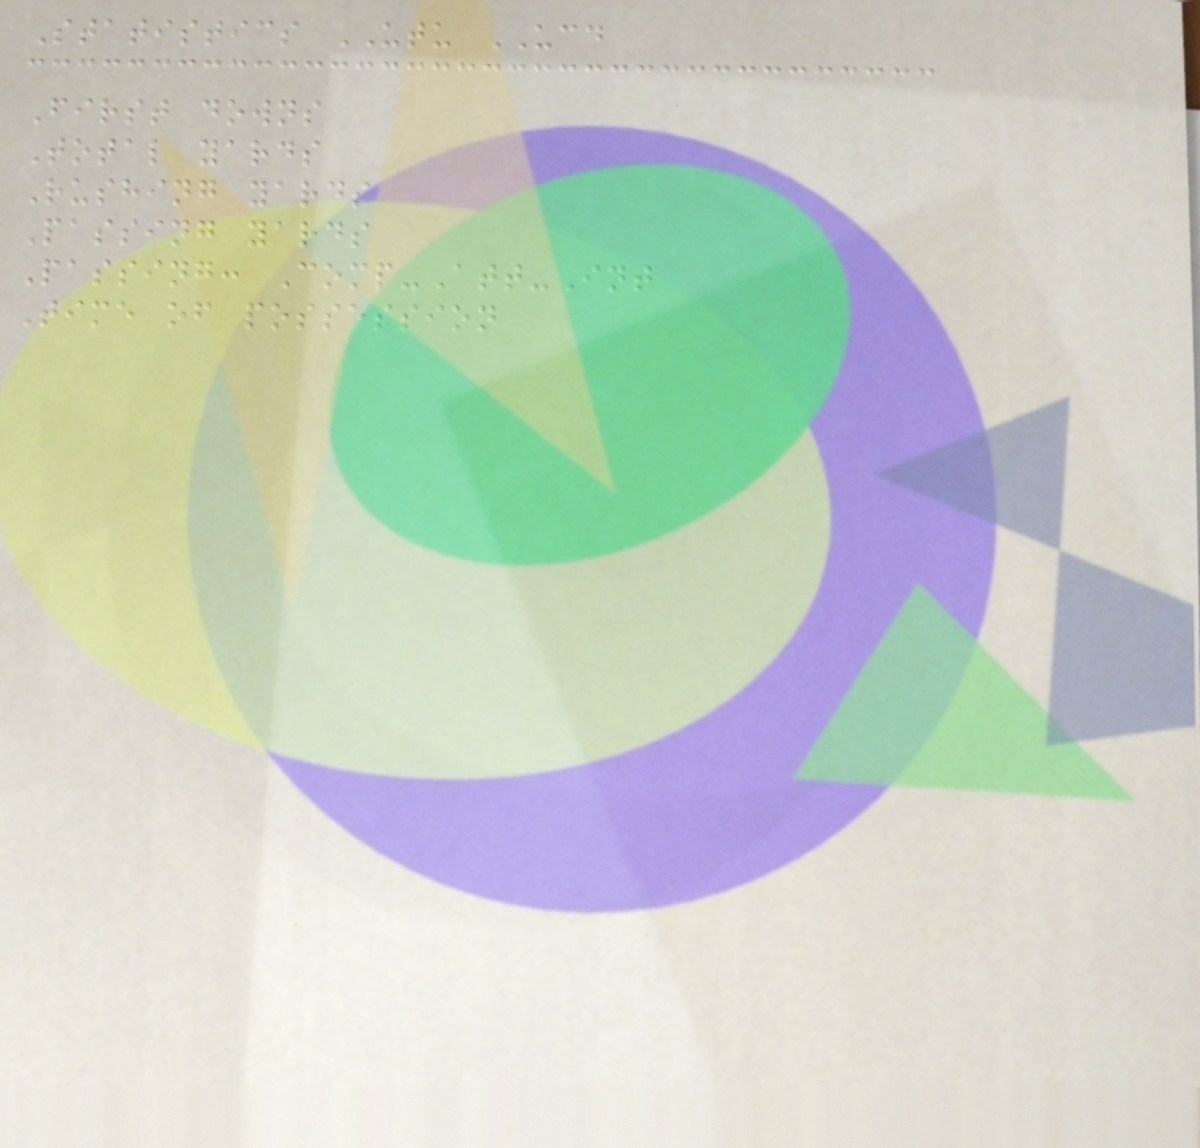Statistics UTU UCD
First downs
Total yards
Rushing yards
Passing yards
Passing: Comp-Att-Int
Time of possession
